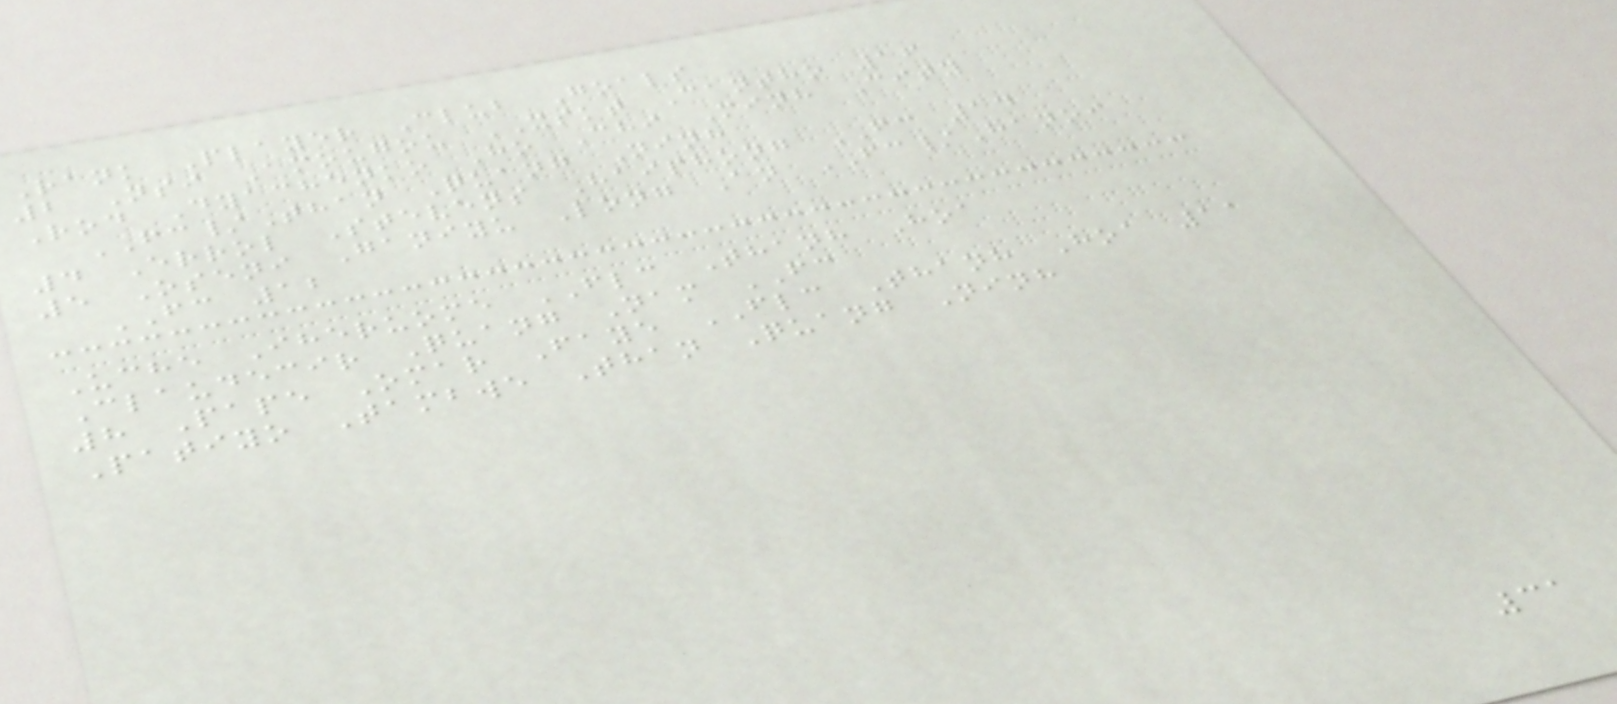Rank Player Club Goals
2 Nsi Amougou XSKT Cantho 16
Rod Dyachenko Ho Chi Minh City
FC/Than Quang Ninh
4 Errol Stevens Haiphong FC 14
5 Oseni Ganiyu Long An FC/Hanoi
FC 12
Uche Iheruome FLC Thanh Hoa
Claudecir Quang Nam FC
8 Pape Omar Faye FLC Thanh Hoa 11
Patiyo Tambwe Than Quang Ninh
31
